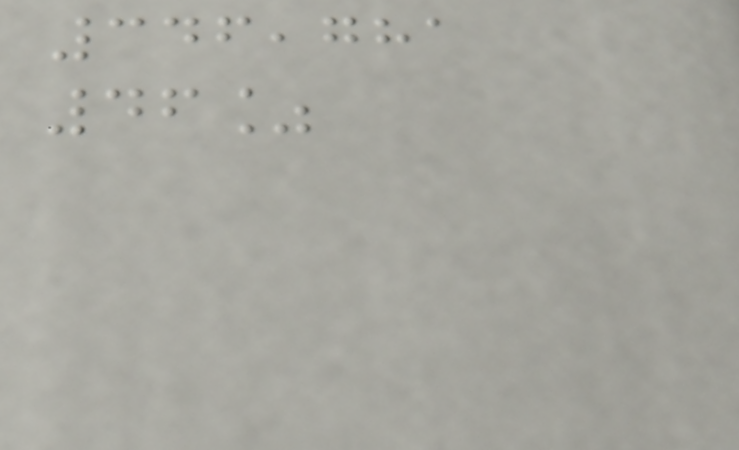346,781
46%
